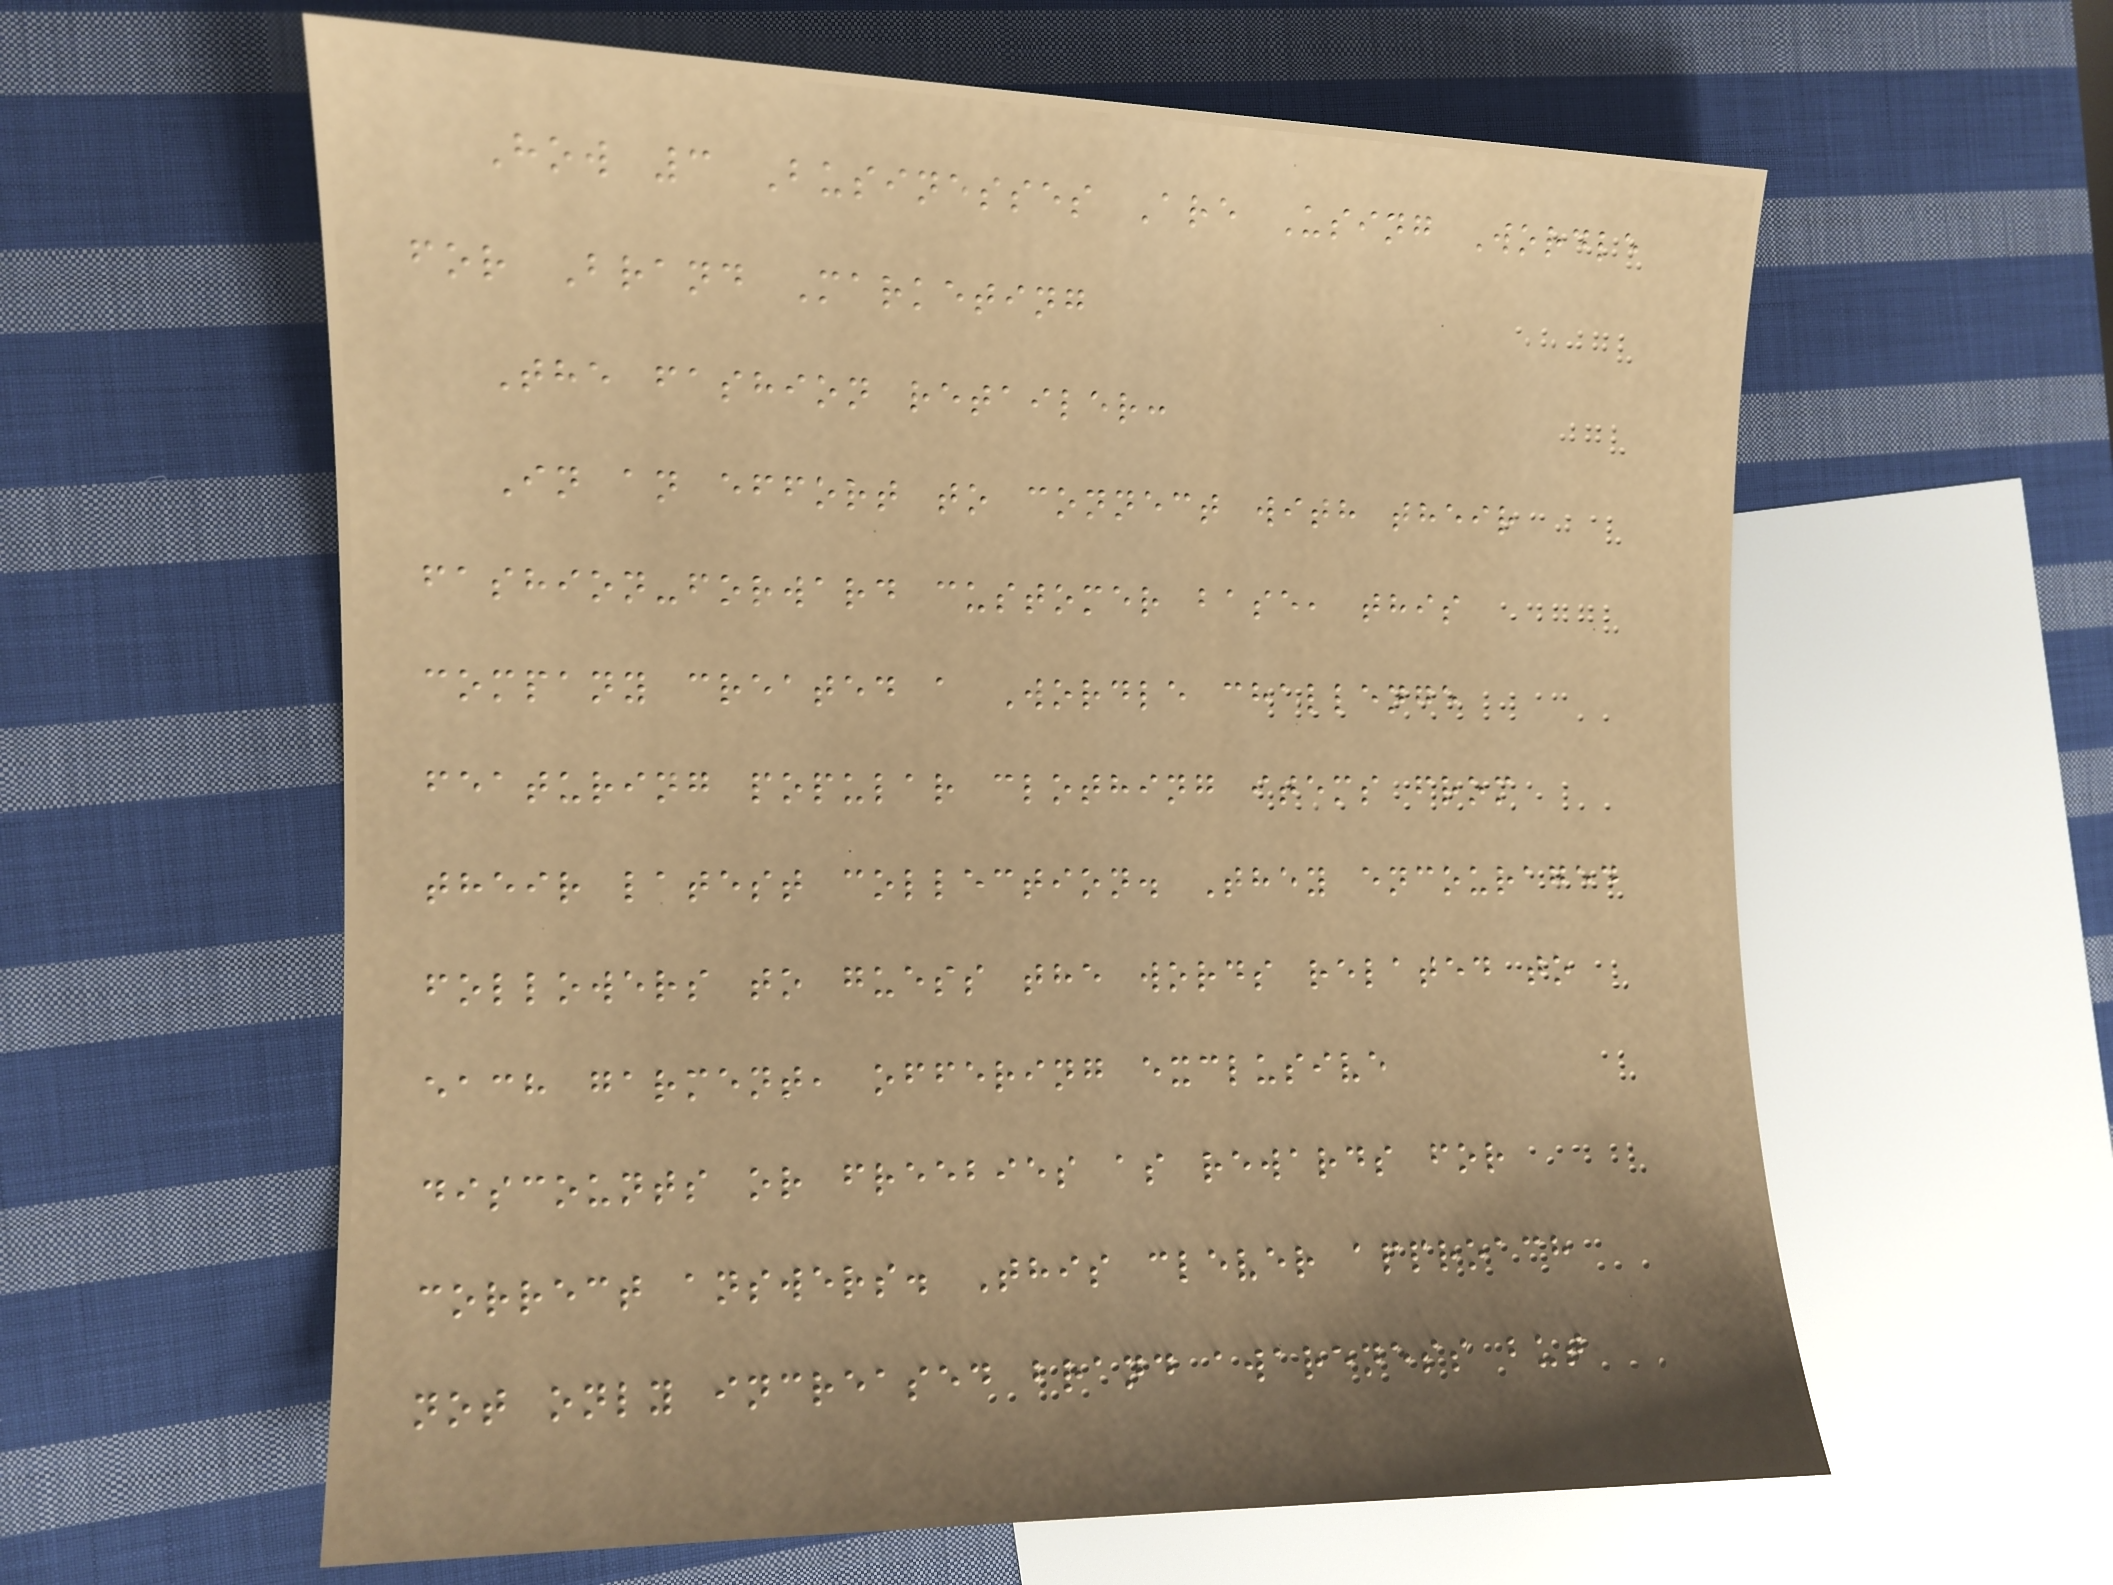How 3 Businesses Are Using Wordle
for Brand Marketing
The fashion retailer:
In an effort to connect with their
fashion-forward customer base, this
company created a Wordle challenge
featuring popular clothing items from
their latest collection. They encouraged
followers to guess the words related to
each garment, offering exclusive
discounts or freebies as rewards for
correct answers. This clever approach
not only increased brand awareness but
